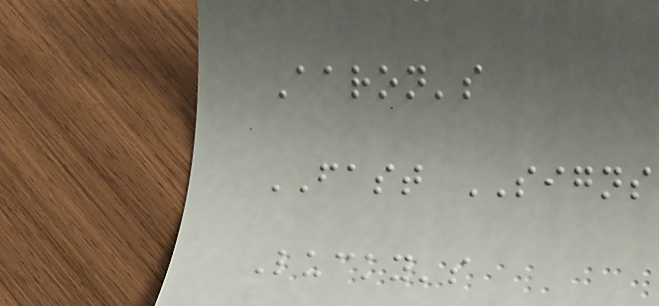Aaron's
FAST SIGNS
Lucky's
